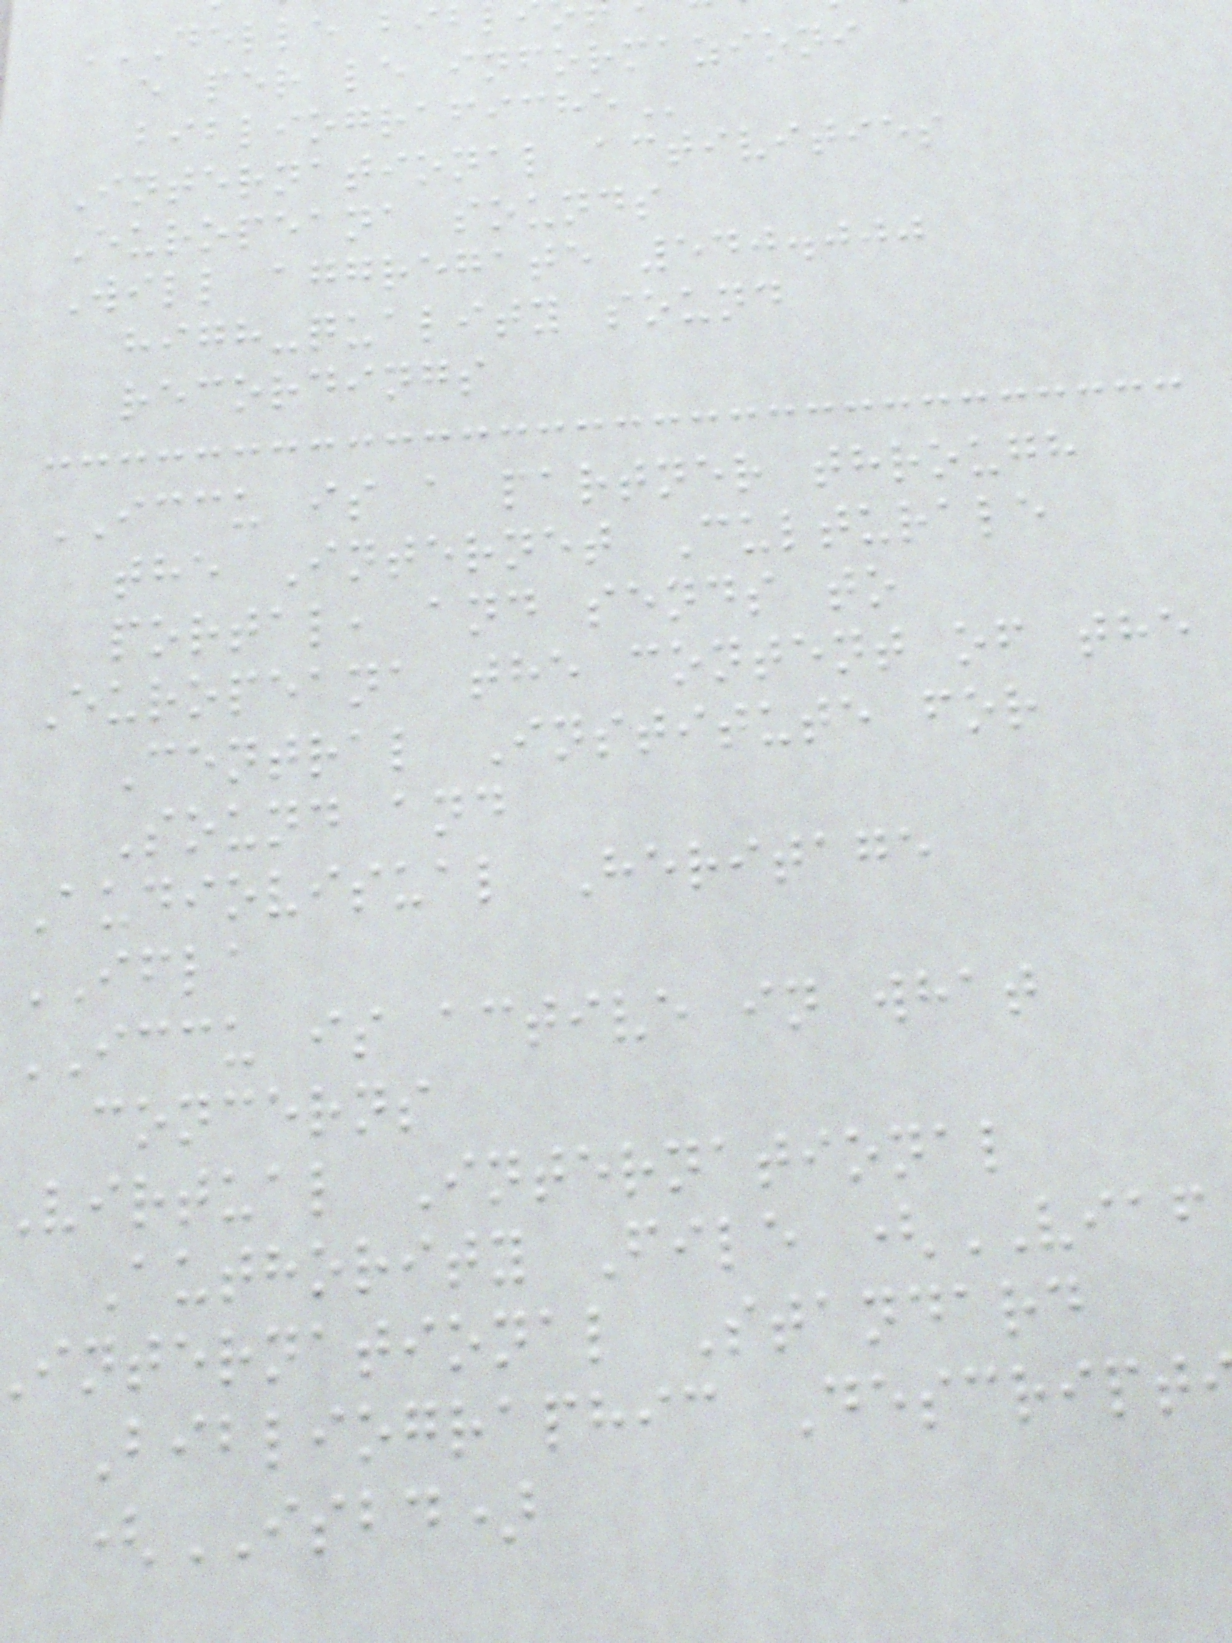e per le informazioni
International activities
Europeana sounds
Will aggregate 540.000
high-quality sound
recordings
ICCU is a partner through
the Internet Culturale
portal, and sends to
Europeana the content of the
Central Institute for
Sound and
Audiovisual Heritage
IFLA
ICCU is active in what
concerns
virtual International
Authority File (VIAF
international Standard
Bibliographic Descript
(ISBD)
